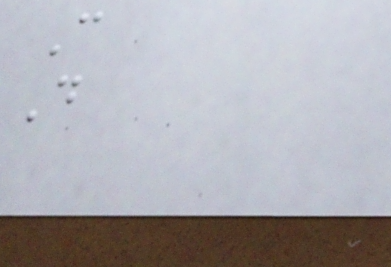C
D
